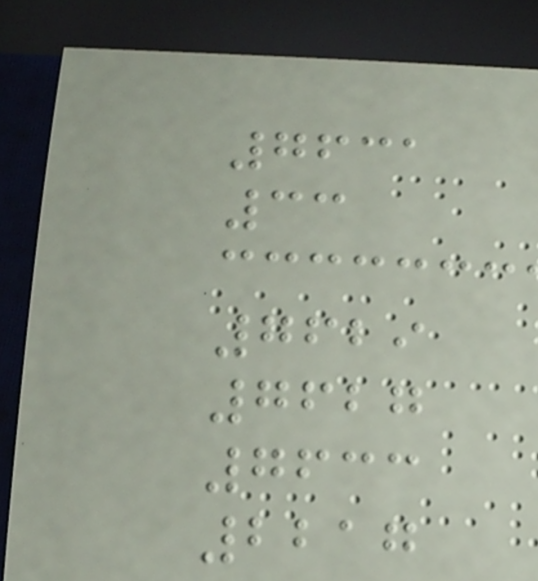7631
33
7629
7627
7633
2217
